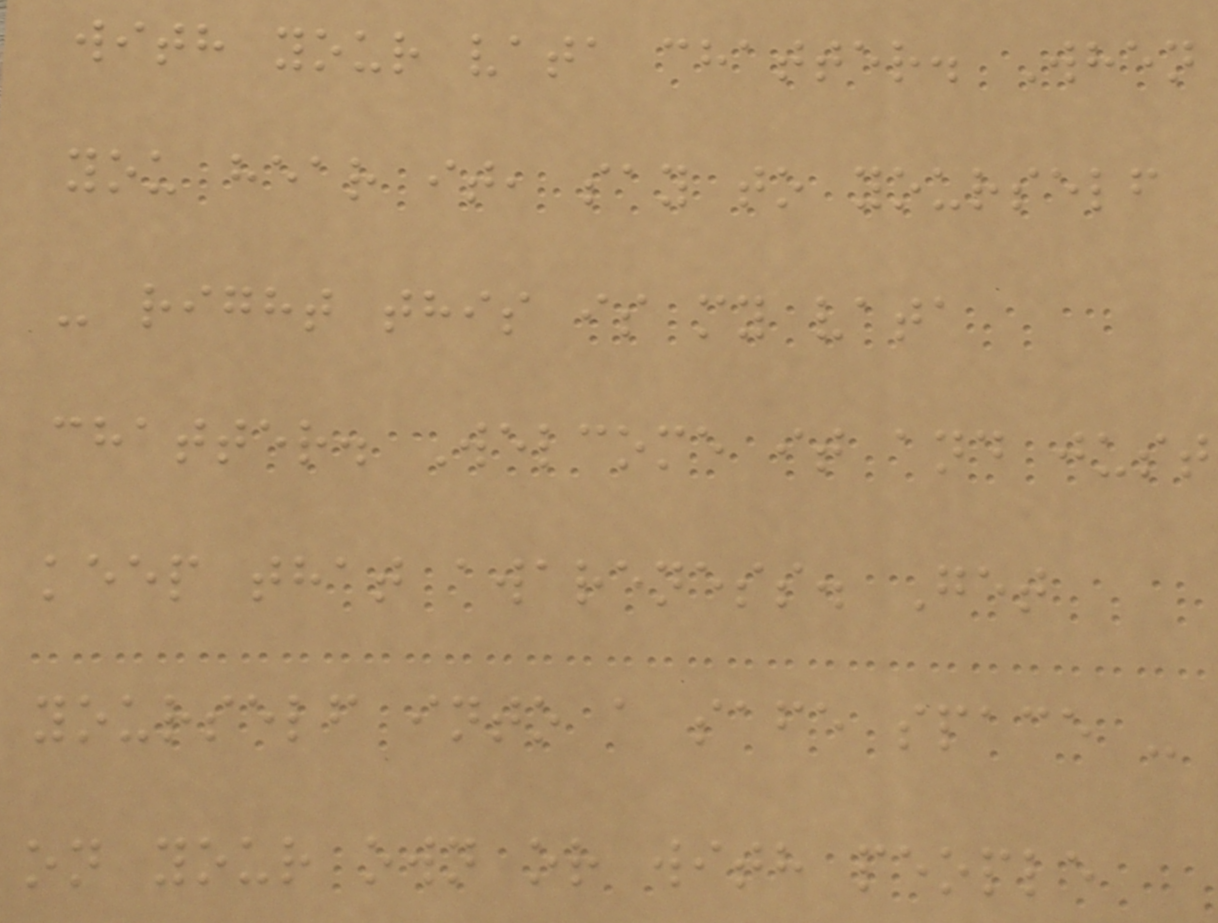with your vata chatter. When
you hear it, say to yourself
- right this is my vata
chatter. Welcome it and just
keep that awareness. Get
yourself into a safe space -
on your own or with people
